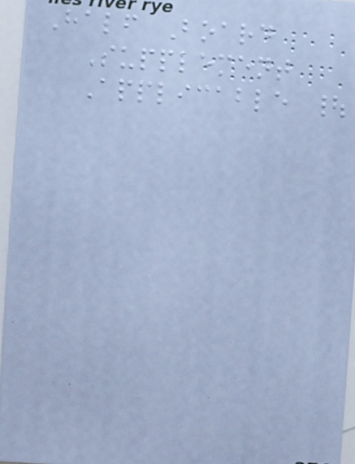Half Board
Supplement
Applicable |
